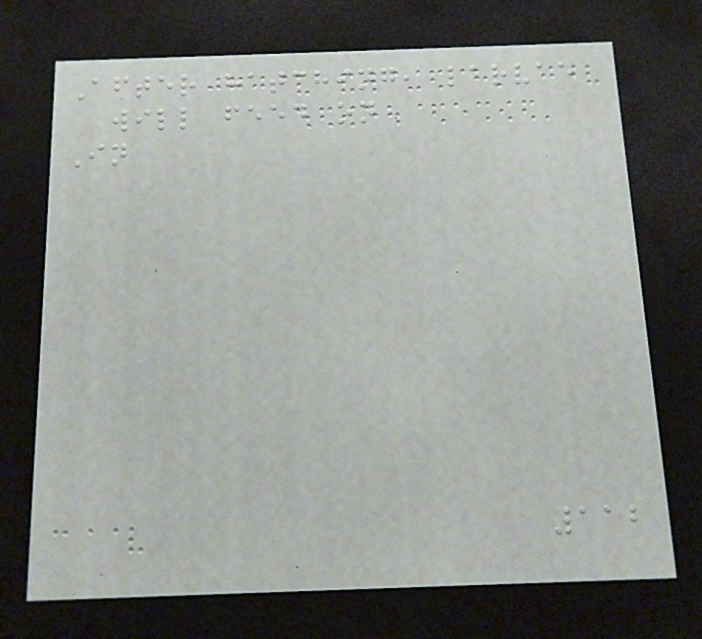After hatching, larvae
will feed on
In
112
